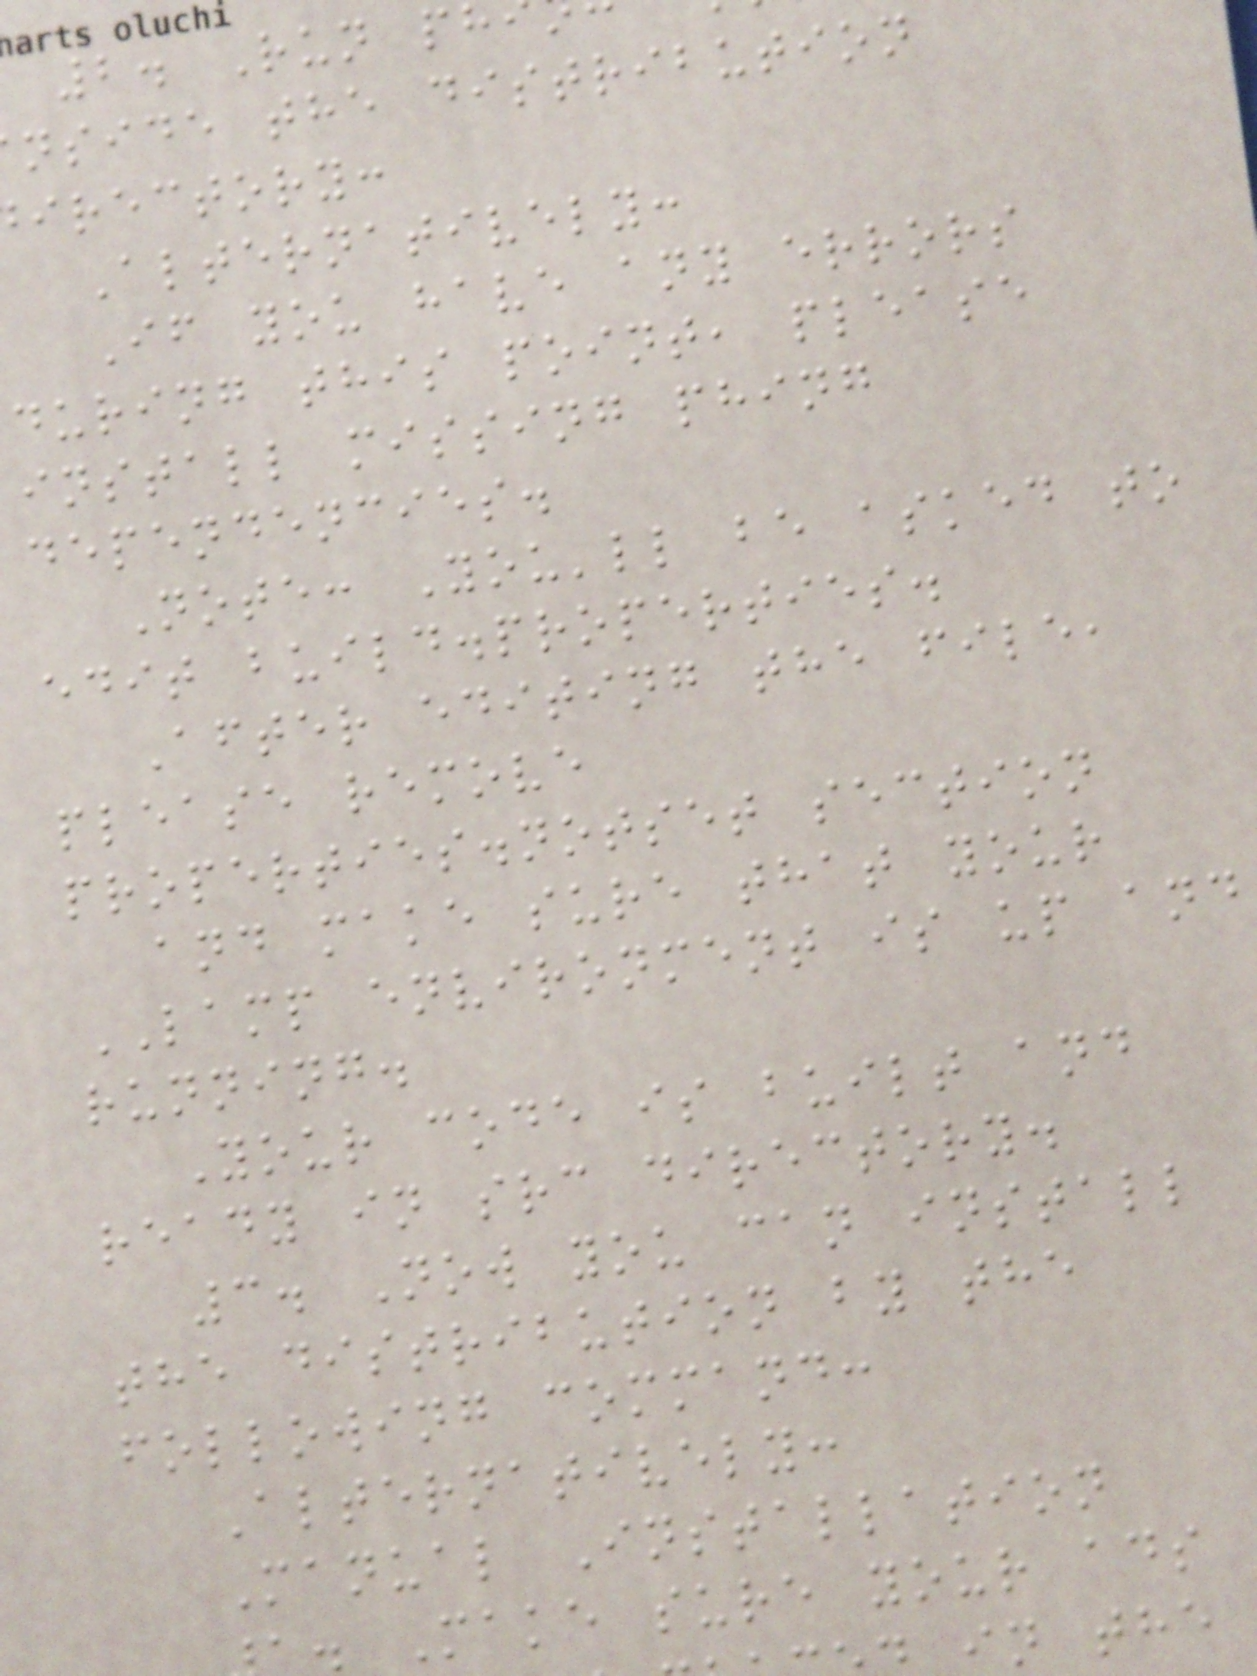2. Run ph
nside the distribution
irectory:
Alternatively:
If you have any errors
during this point, please
install missing phing
dependencies.
Note: You'll be asked to
edit build.properties.
After editing the file,
please remove
properties.notset section
and make sure that your
LAMP environment is up and
running.
Your code is built and
ready in src directory.
3. Now you can install
the distribution by the
following command:
Alternatively:
Manual Installation
. Make sure your ads
